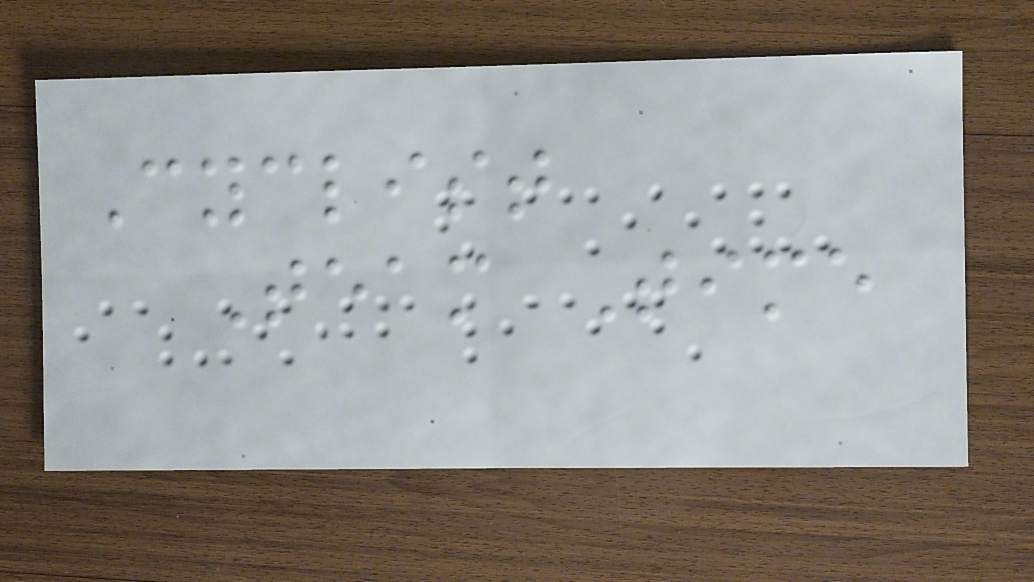Cyclist
Team Time
